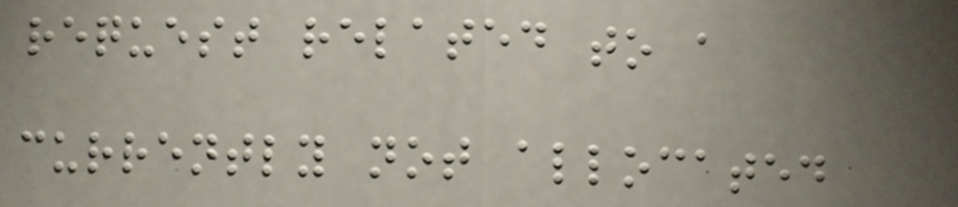request related to a
currently not allocated
